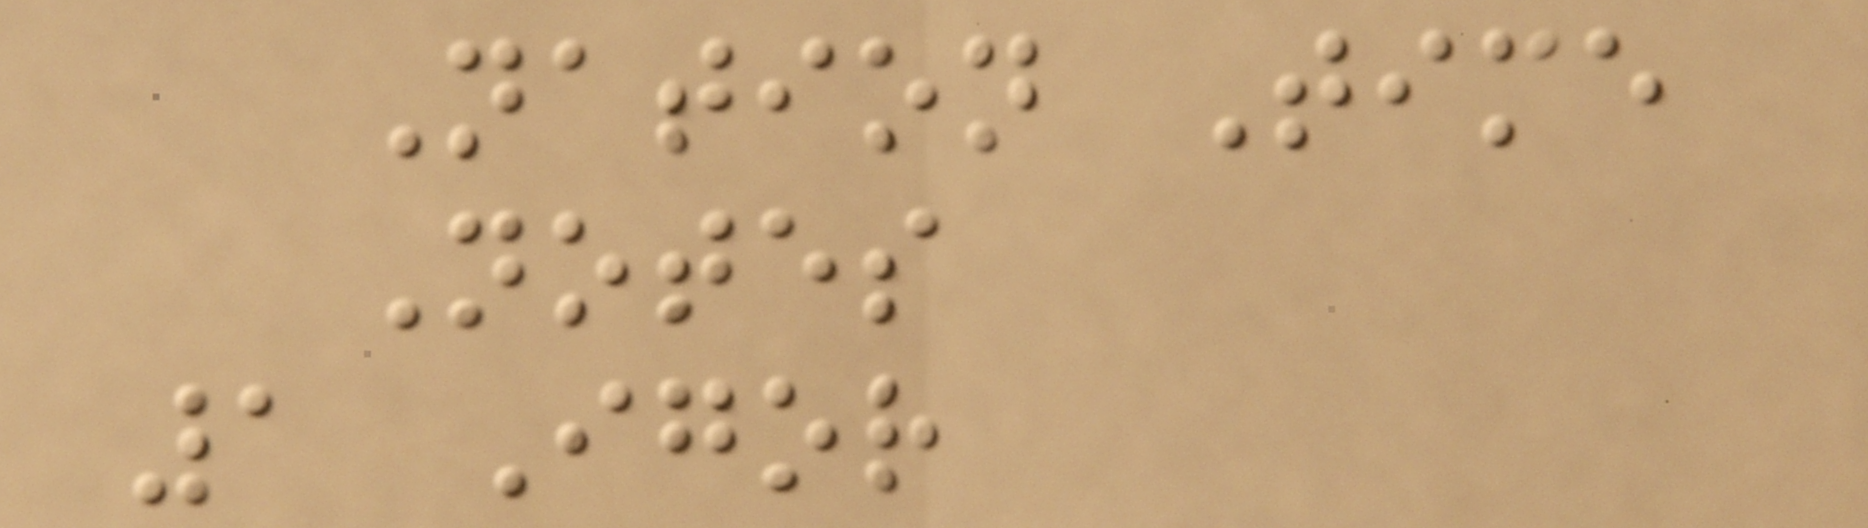Nation Time
Notes
1 Igor
